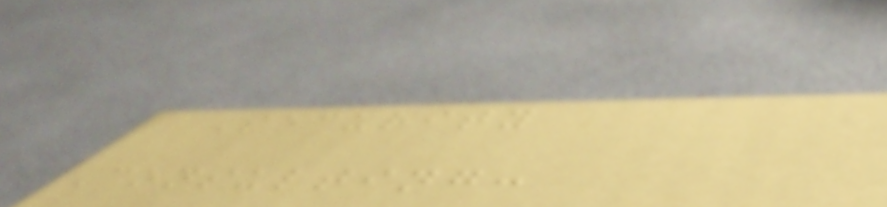Security
Consulting:
